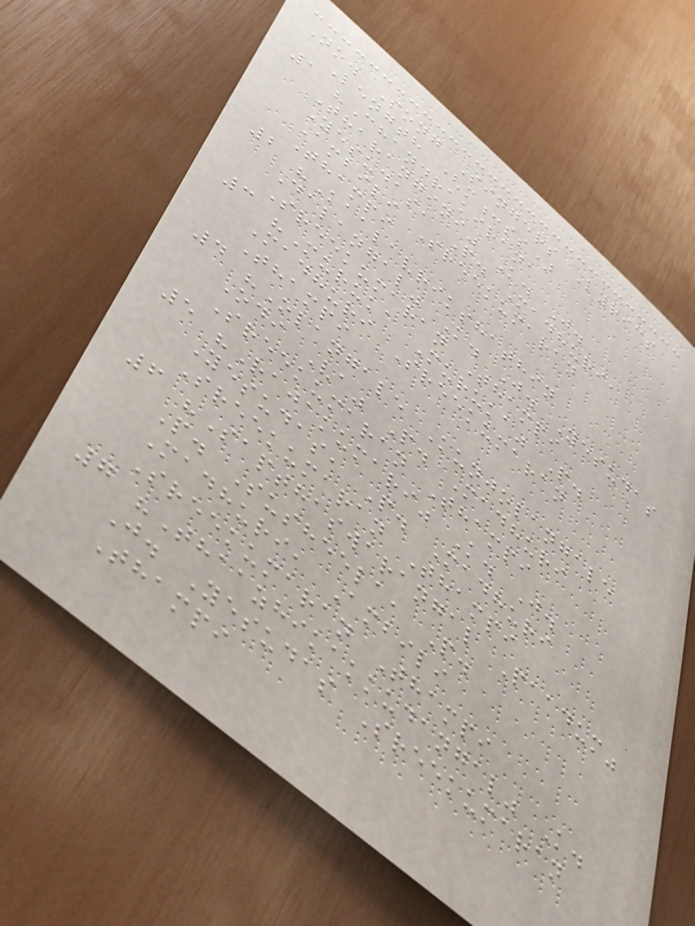No. Song Singers Lyrics
Length (m:ss)
1 "Chandrakirana
Tharangini" K. J.
Yesudas, P. Madhuri,
Ambili Sreekumaran
Thampi
2 "Kaalavrikshathin
Dalangal" K. J. Yesudas
Sreekumaran Thampi
3 "Muruka Muruka" P.
Madhuri Sreekumaran
Thampi
4 "Olangale Kunjolangale
Odi Va" P. Madhuri
Sreekumaran Thampi
5 "Rajakumari" K. J.
Yesudas, P. Madhuri
Sreekumaran Thampi
6 "Sapthaswarangal Paadum"
P. Susheela, P.
Madhuri, Ambili
Sreekumaran Thampi
7 "Thaazhikakkudangal" K.
J. Yesudas Sreekumaran
Thampi
